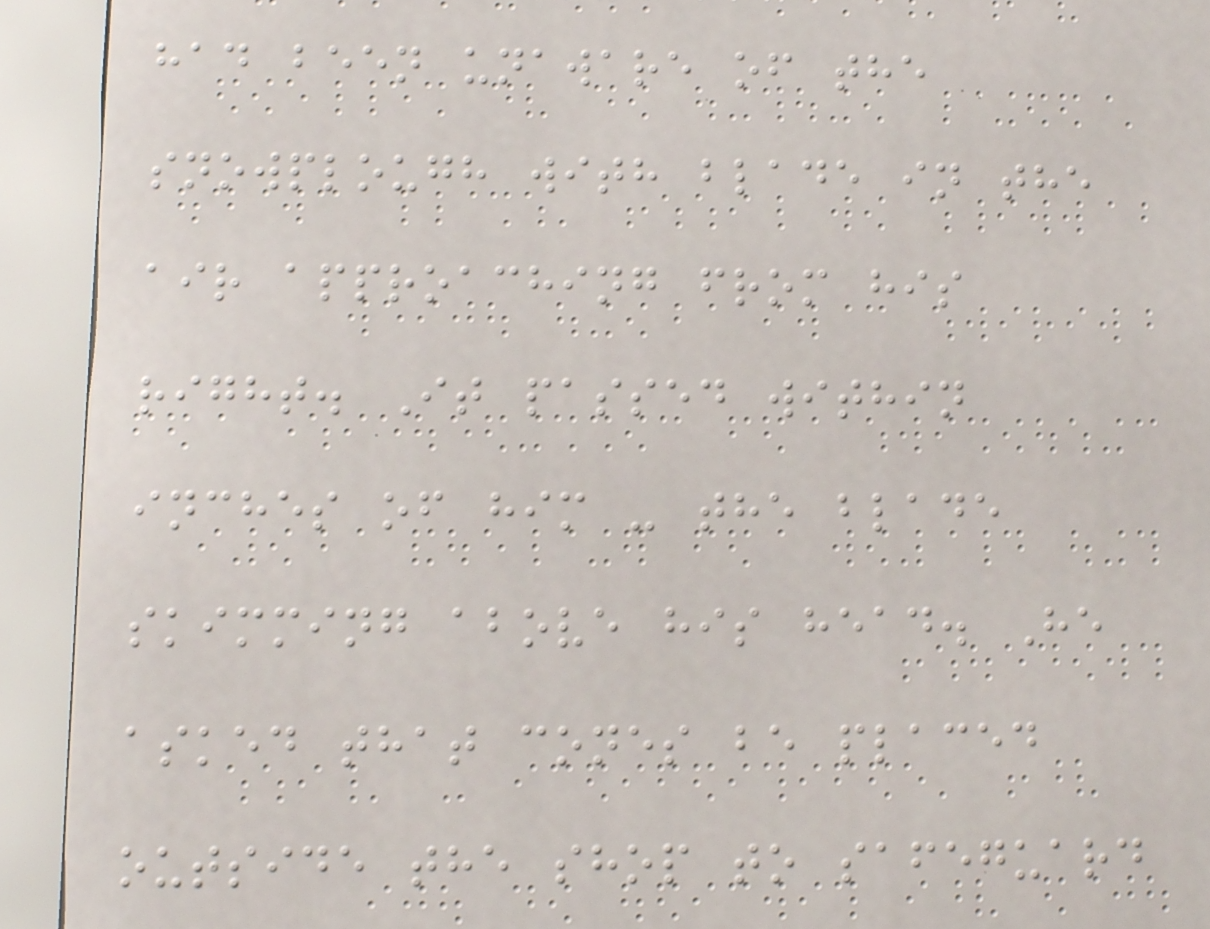had been unaware of the
snowplough with blade in the
air approaching from his
right. It passed within
inches of him - the blade
skimming above his head. He
asked that cones be placed
outside the shop to safeguard
